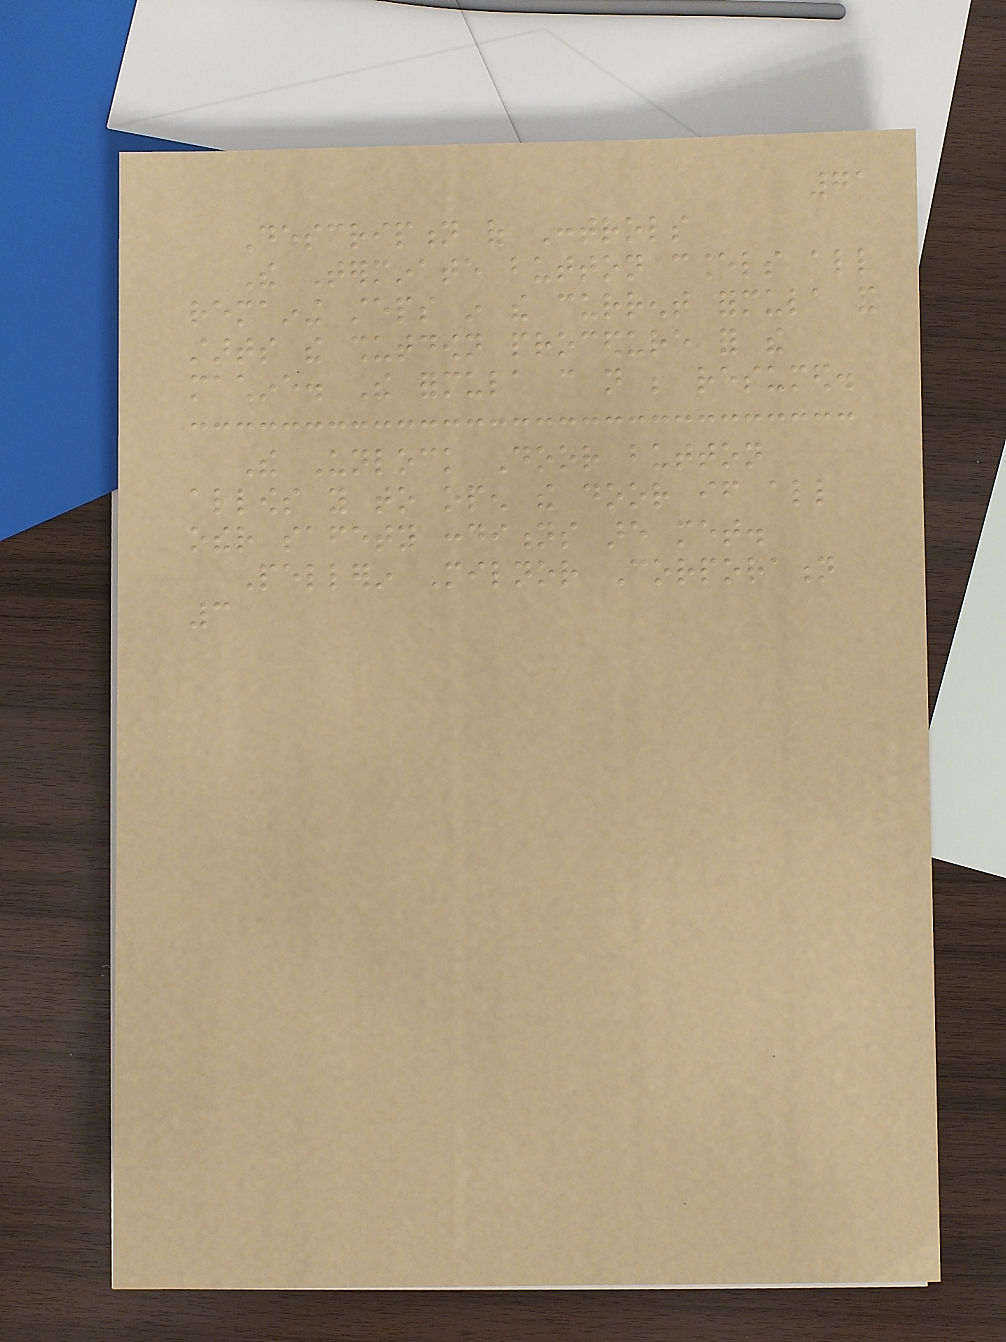71
Description of Controls
The Terminate button cancels all
remaining steps in the current formula and
starts the shutdown procedure for the
machine. The formula can not be resumed.
The Unlock Door button
allows you to open the door if all
other safety conditions are met.
Pellerin Milnor Corporation
3
